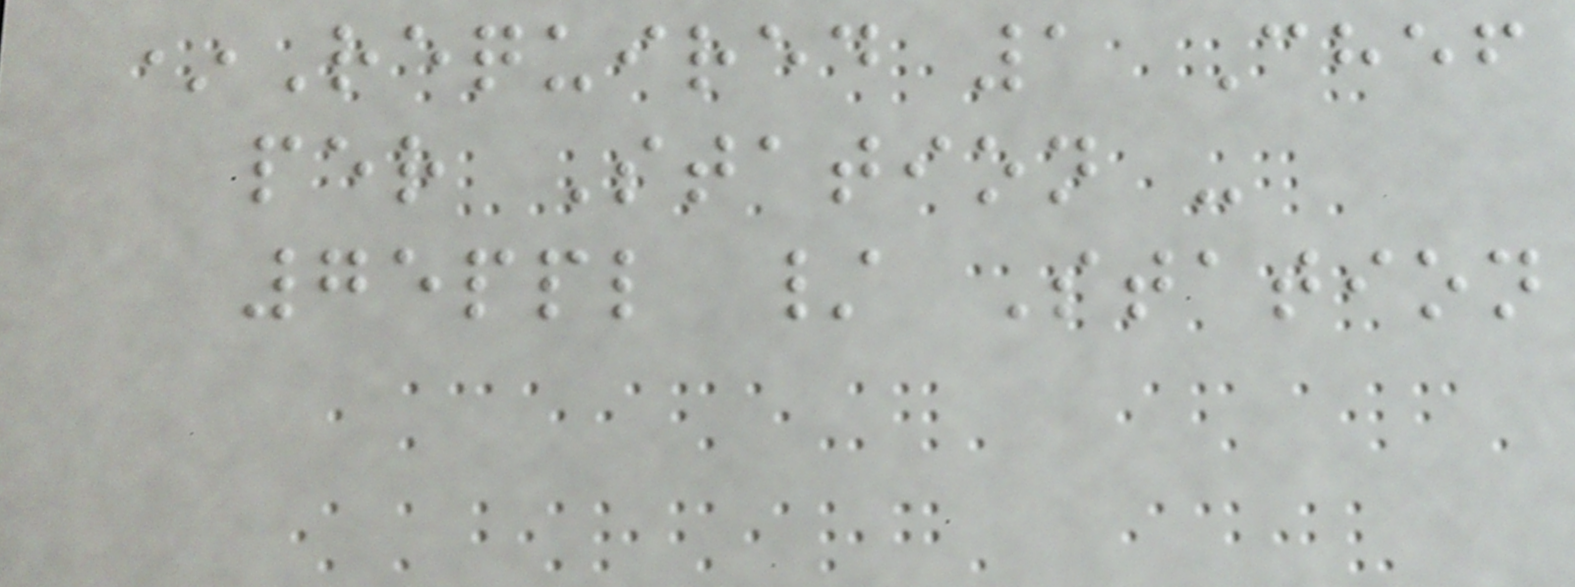*Required 1 Chef
per Station -
75ppl / Station
